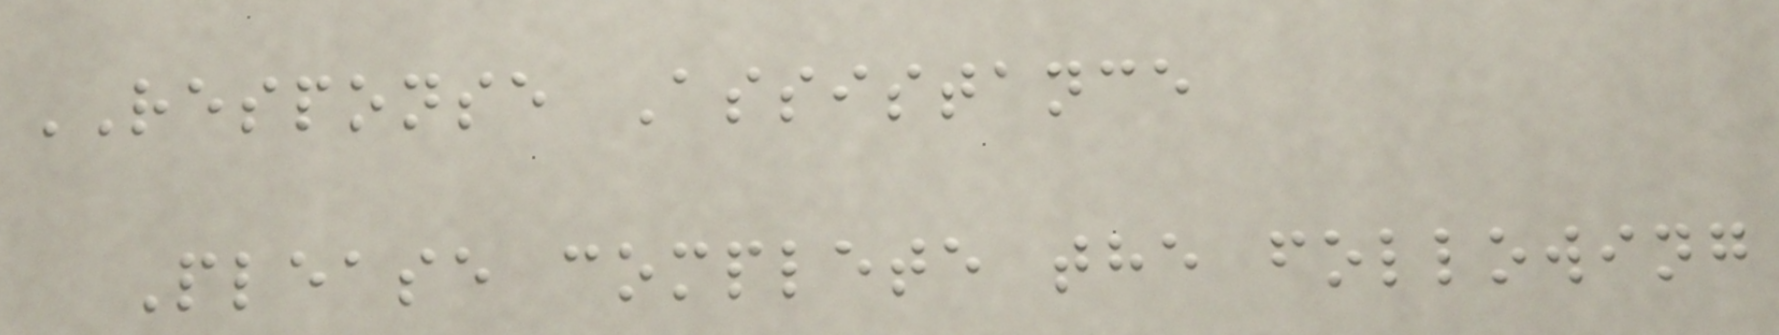RESPONSE Assistance
Please complete the following
